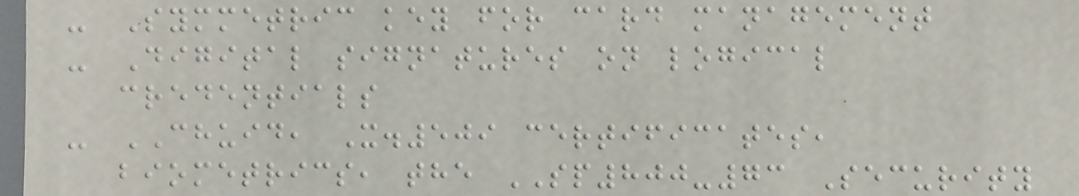- Symmetric key for card management
- Digital signatures on logical
credentials
- CHUID, X.509 certificates,
biometrics, the SP800-73 Security
